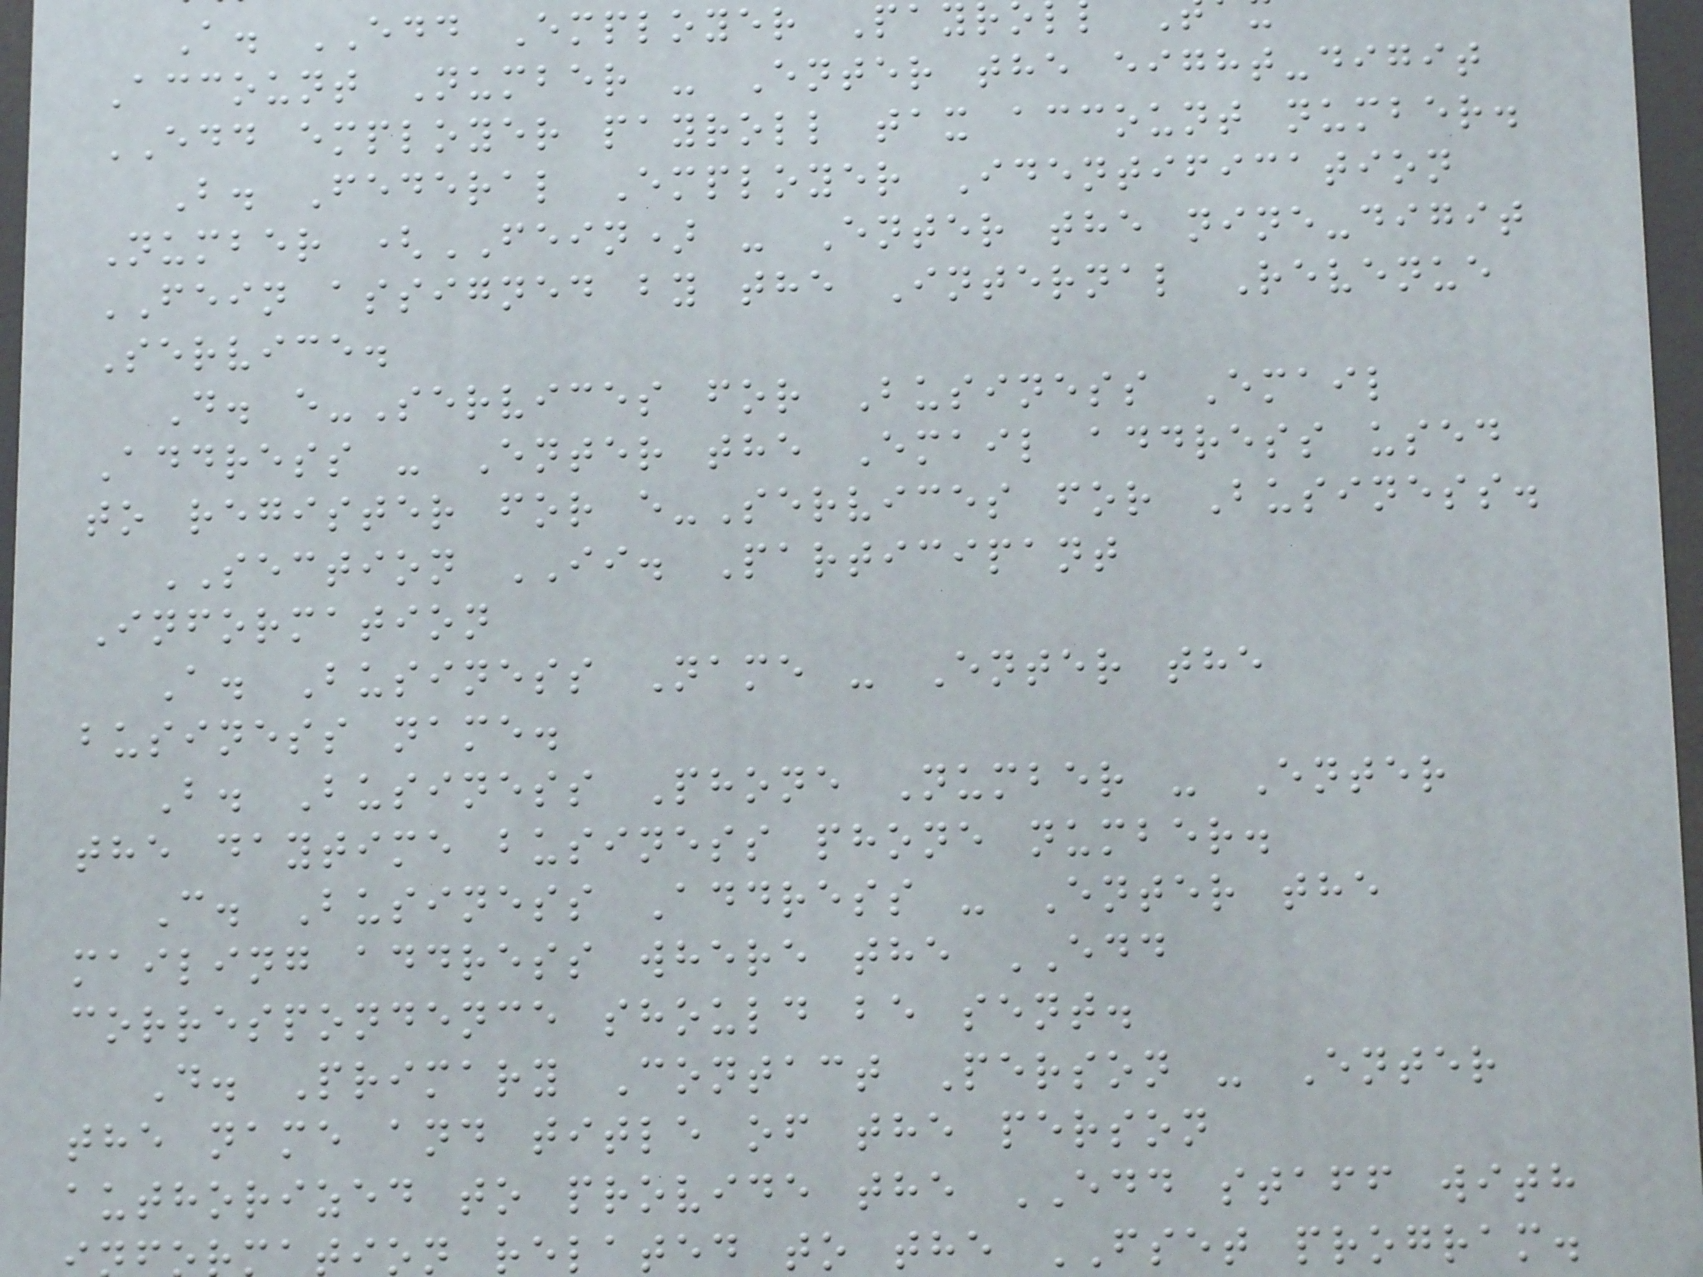A. EDD Employer Payr
Account Number - Enter the eight-digit
EDD employer payroll tax account number.
B. Federal Employer Identification
Number (FEIN) - Enter the nine-digit
FEIN assigned by the Internal Revenue
Service.
D. e-Services for Business Email
Address - Enter the Email address used
to register for e-Services for Business.
SECTION II. Participant
Information
A. Business Name - Enter the
business name.
B. Business Phone Number - Enter
the daytime business phone number.
C. Business Address - Enter the
mailing address where the EDD
correspondence should be sent.
D. Primary Contact Person - Enter
the name and title of the person
authorized to provide the EDD staff with
ion related to the FSET program.
